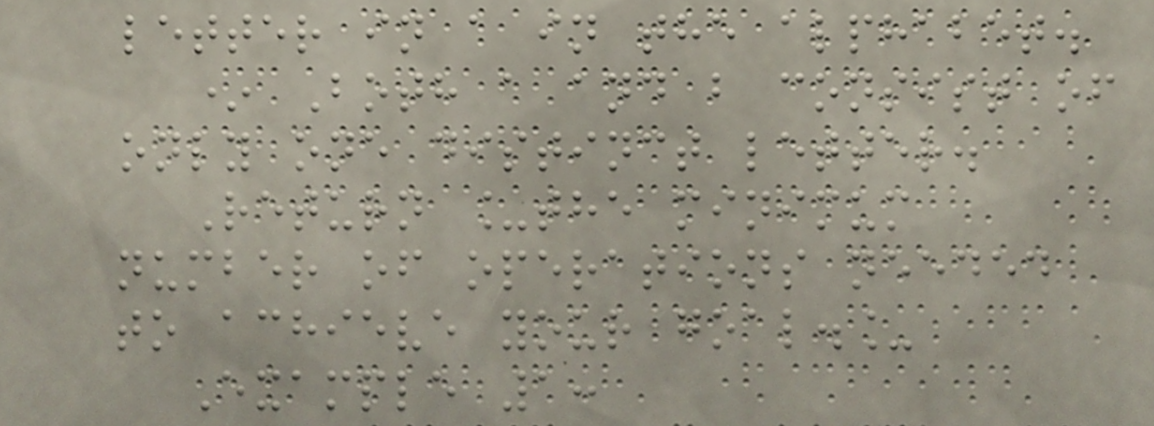letter in a in the alphabet.
* Both a and b consist of
only one distinct letter.
Return _the minimum
number of operations needed
to achieve your goal._
Example 1:
